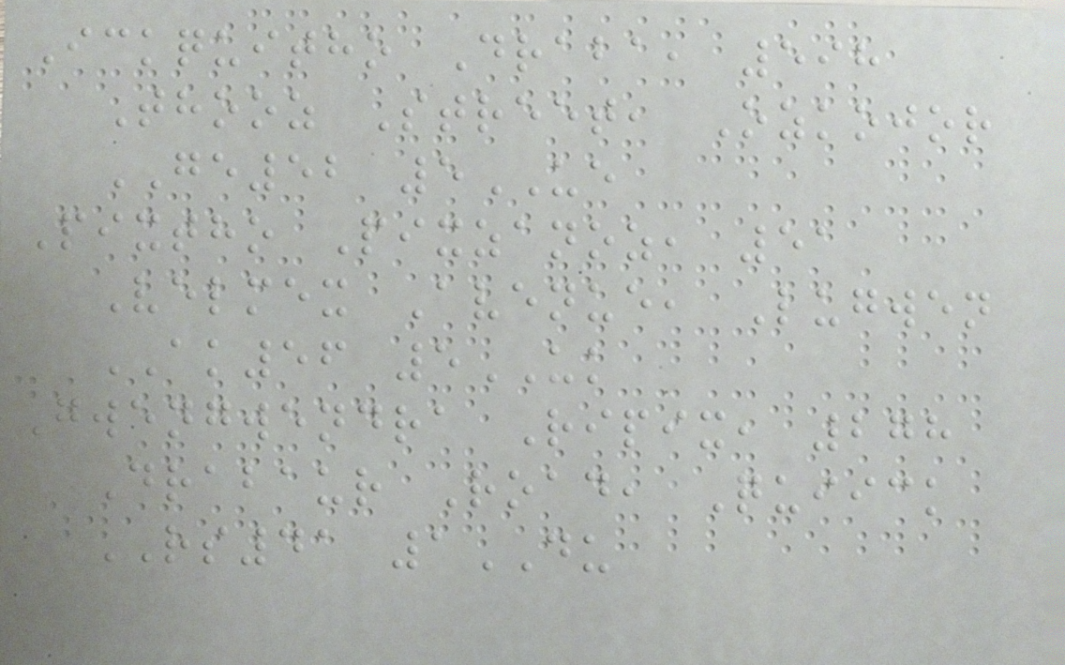Ickquitho Draba, 598
Thooz Street, Ozkojor
GE52 5UE
Pixtho Pixzanoz, 51
Velmex Avenue, Lugwen
AK56 5UK
Gwengwendra Ripix, 278
Drabaur Road, Quiick
RS41 1DU
